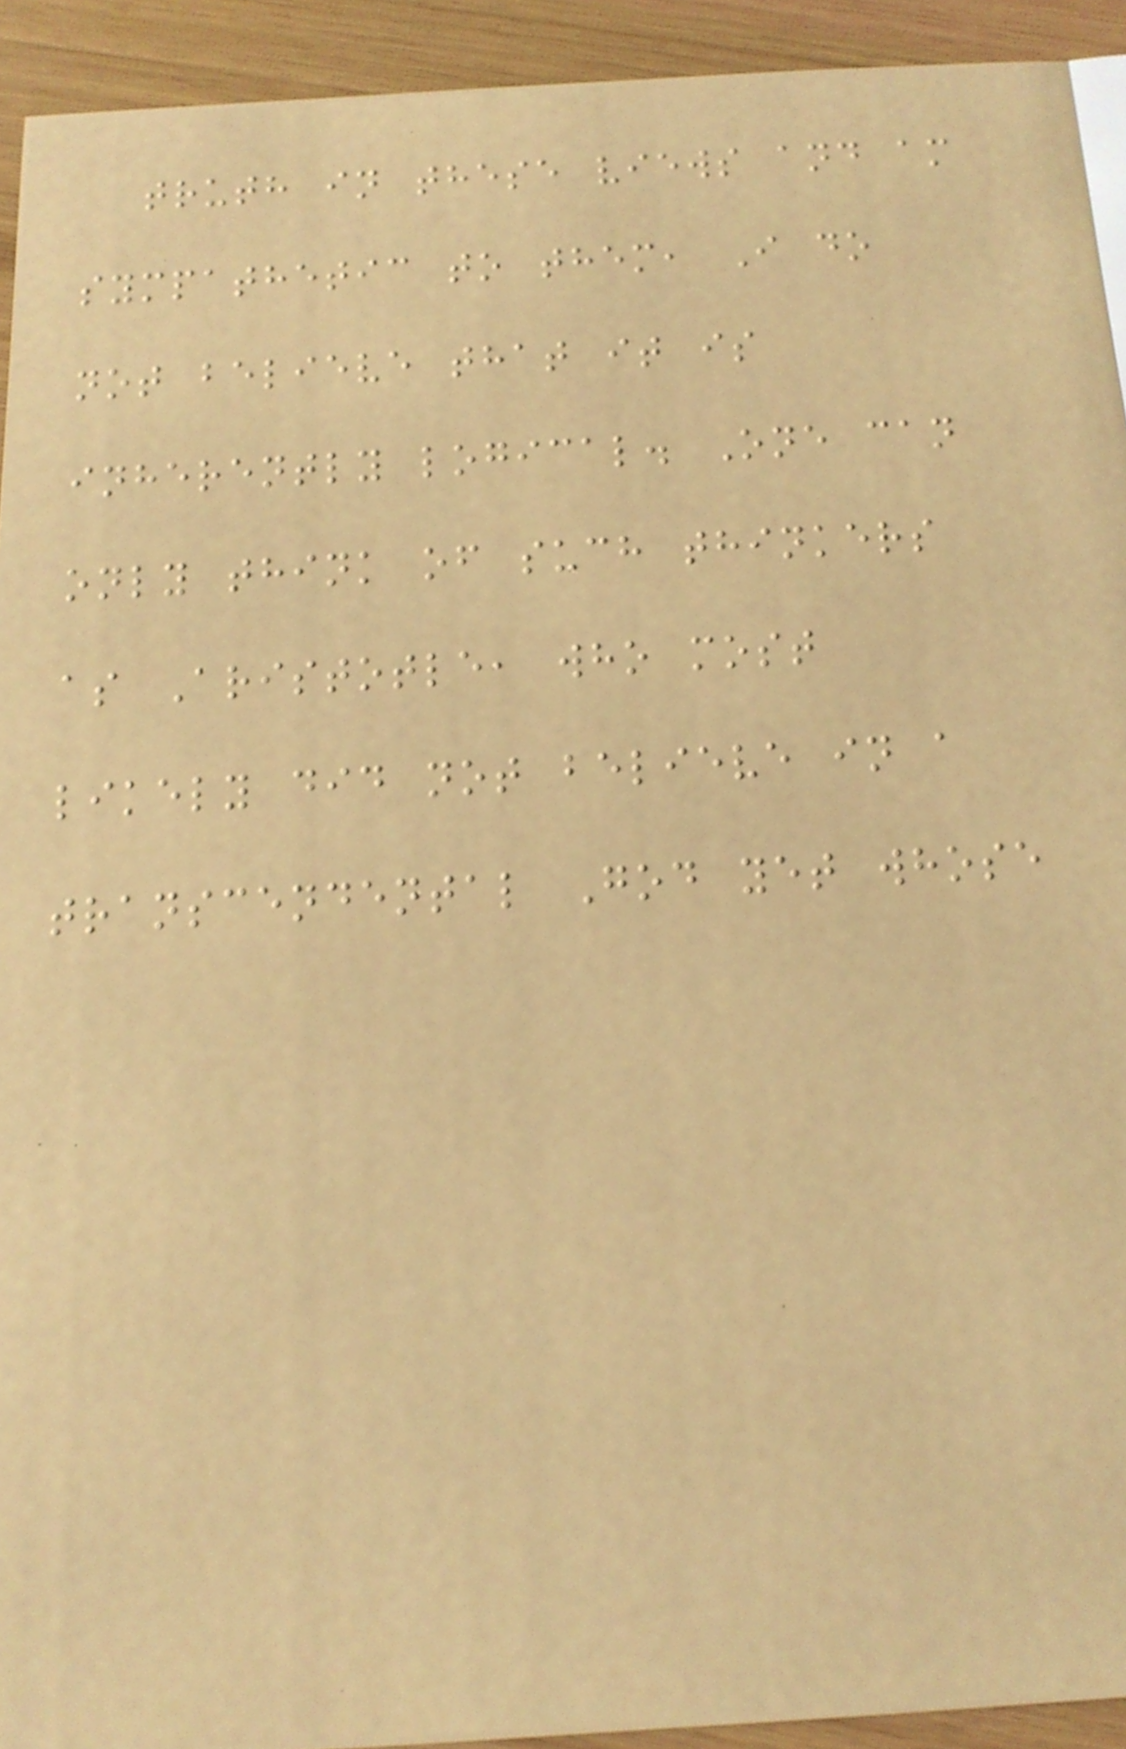truth in these views and am
sympathetic to them, I do
not believe that it is
inherently logical. One can
only think of such thinkers
as Aristotle, who most
likely did not believe in a
transcendental God yet whose
